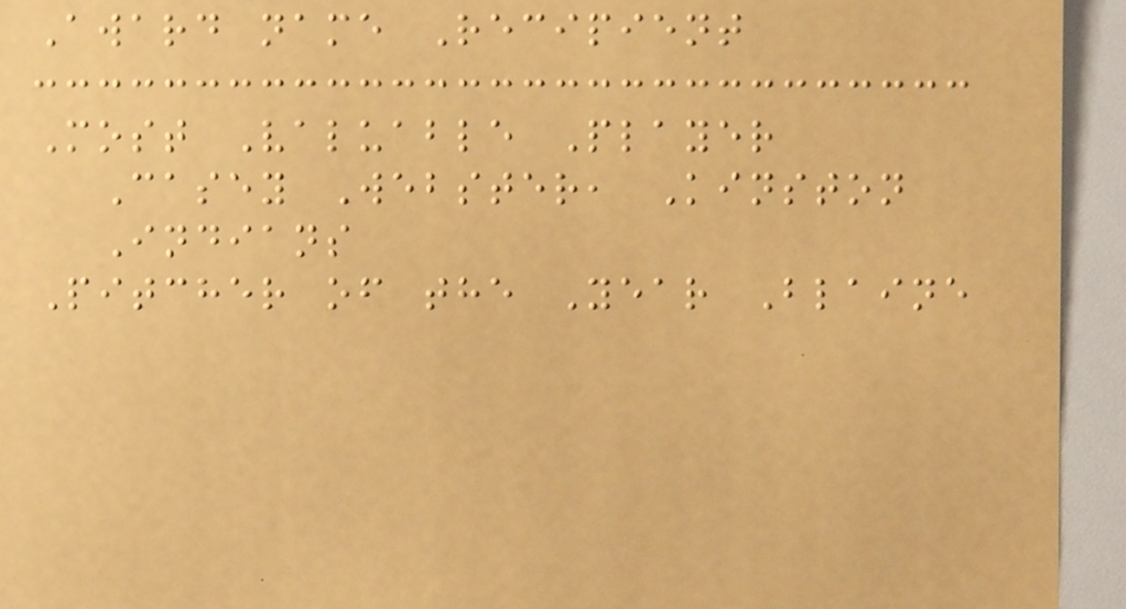Award name Recipient
Most Valuable Player
Casey Webster, Kinston
Indians
Pitcher of the Year Blaine
